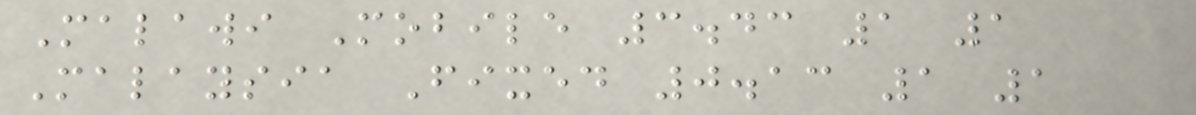Malawi Mobile 3.43 1 1
Malaysia Fixed 0.13 1 1
